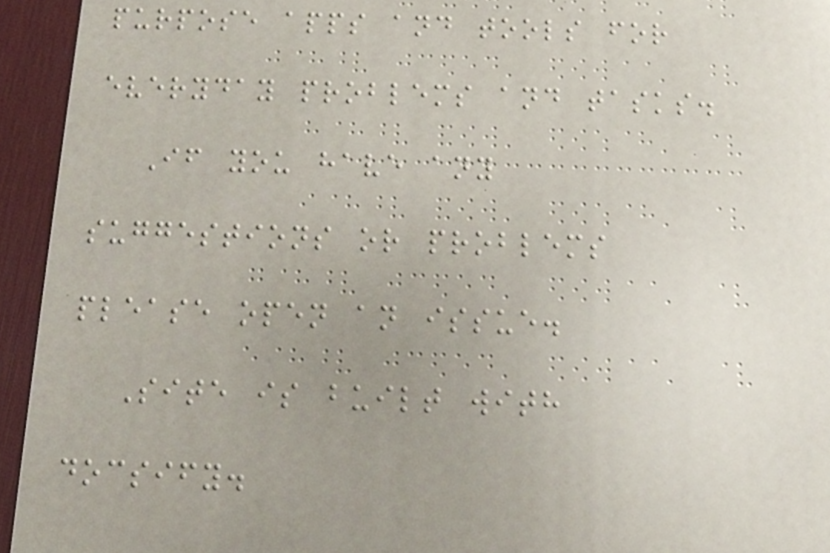purpose apps and tools for
everyday problems and tasks.
If you have any
suggestions or problems
please open an issue.
Site is built with
docsify.
